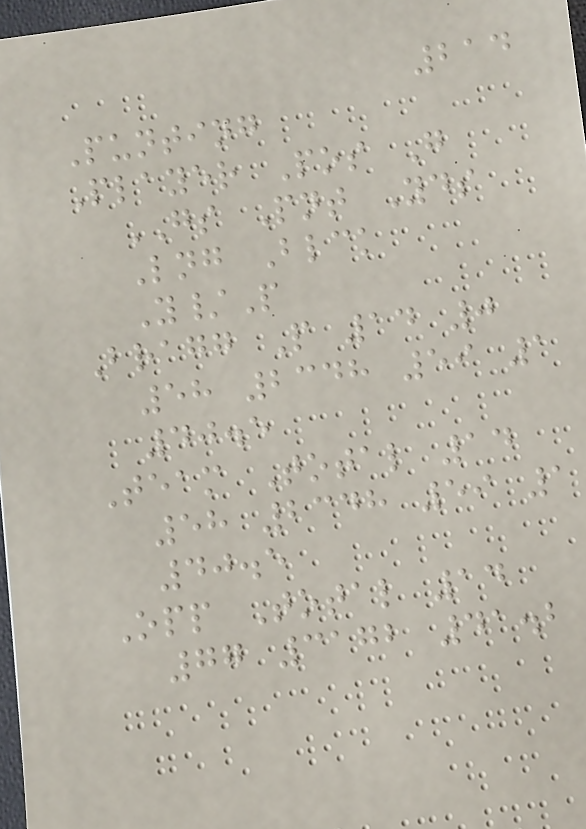214
Punting
Player Pos G
GS Pnt Yds
Lng Blck
Y/P
Bragg P 14 0
58 2348 59 1
40.5
Team Total 14
58 2348 59 1
40.5
Opp Total 14
77 3172 41.2
